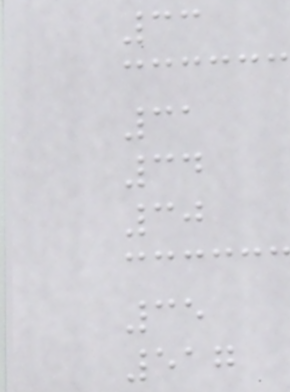33
31
34
30
35
517
